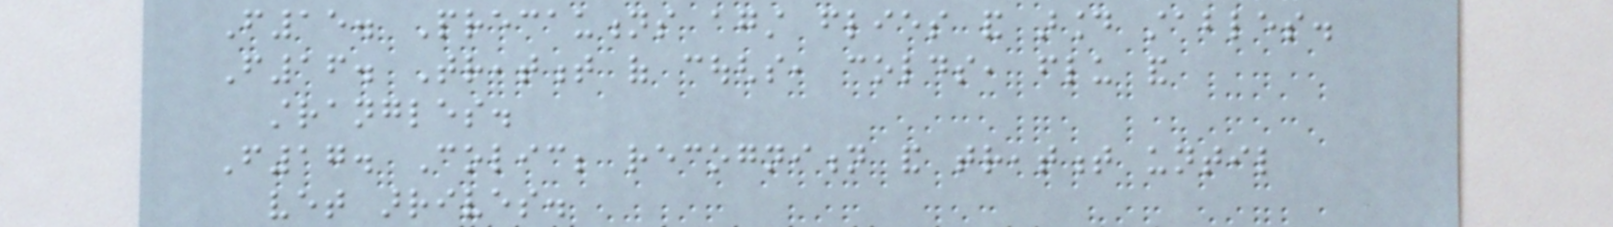F15. Precautions against flies and around stables.
F16. Treatment of coughs, colds, flu and
strangles.
F17. Colic; recognition and treatment until
vet arrives.
